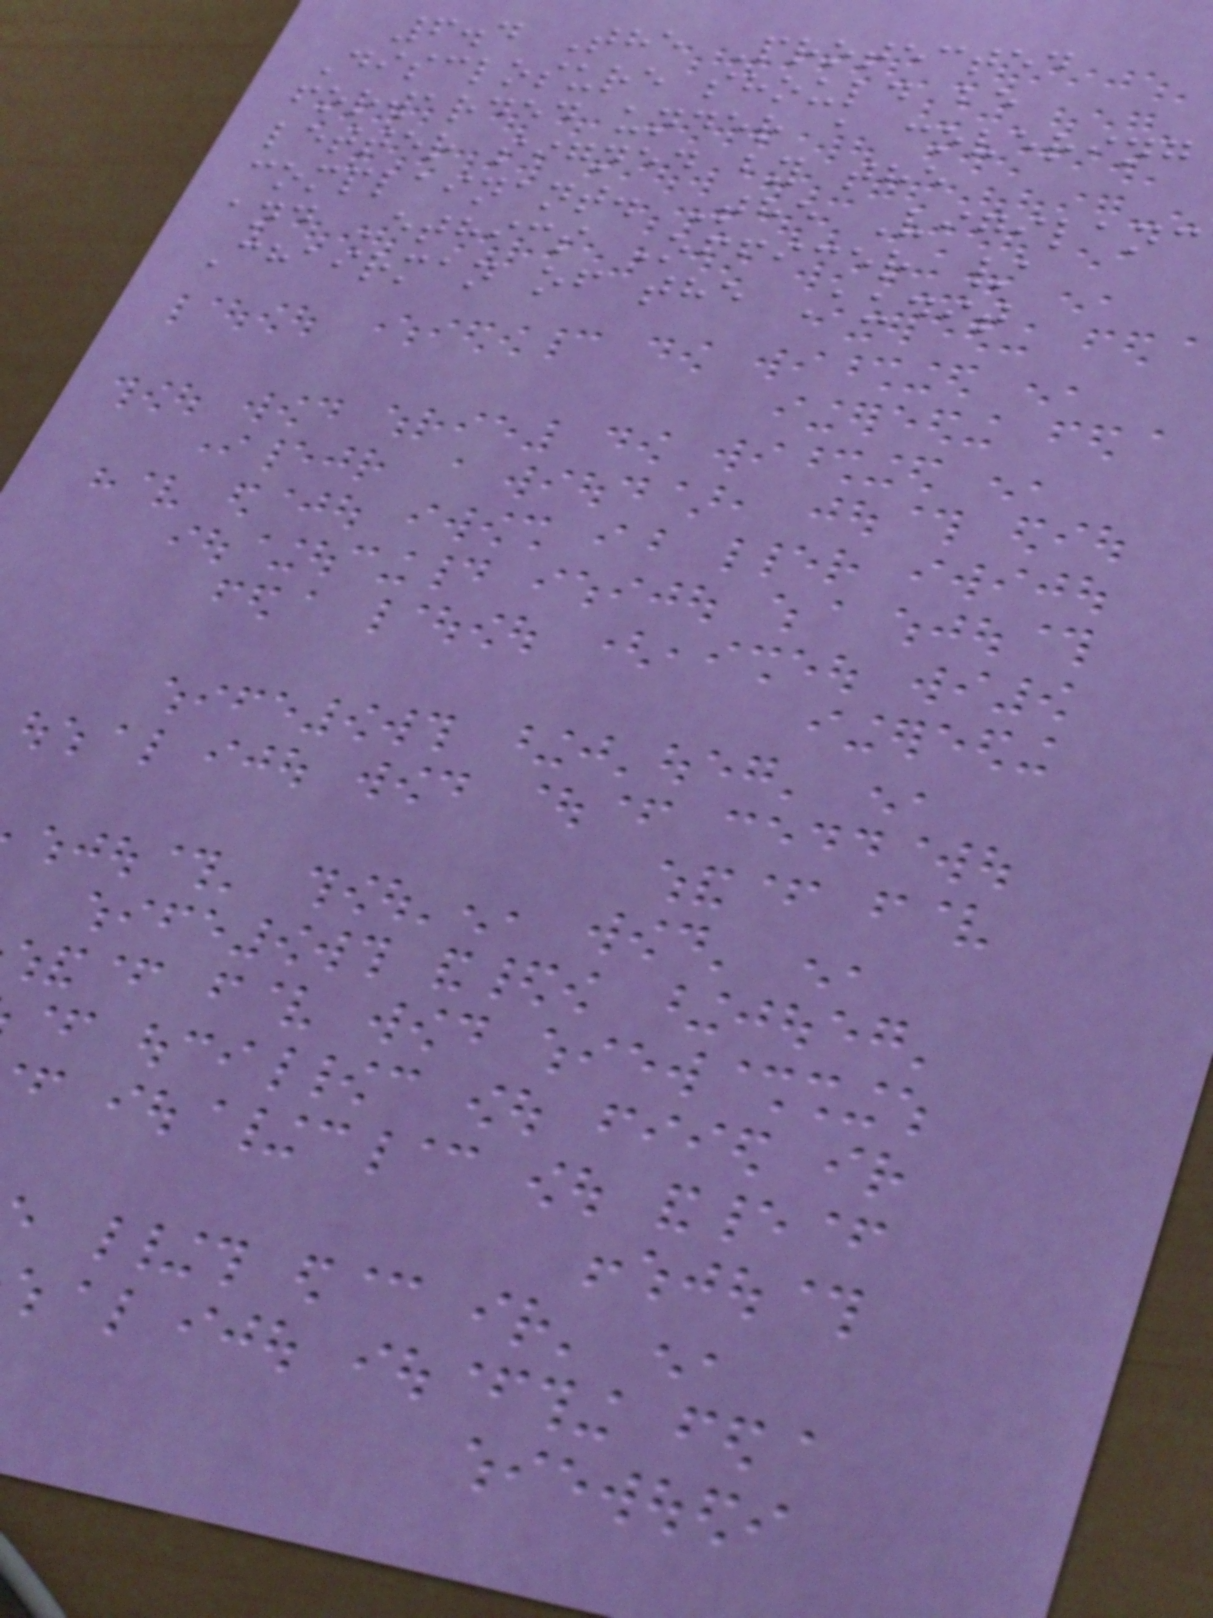6.4 The Protected
Disclosure should be
forwarded under a covering
letter signed by the
complainant. The Vigilanc
and Ethics Officer /
Chairman of the Audit
